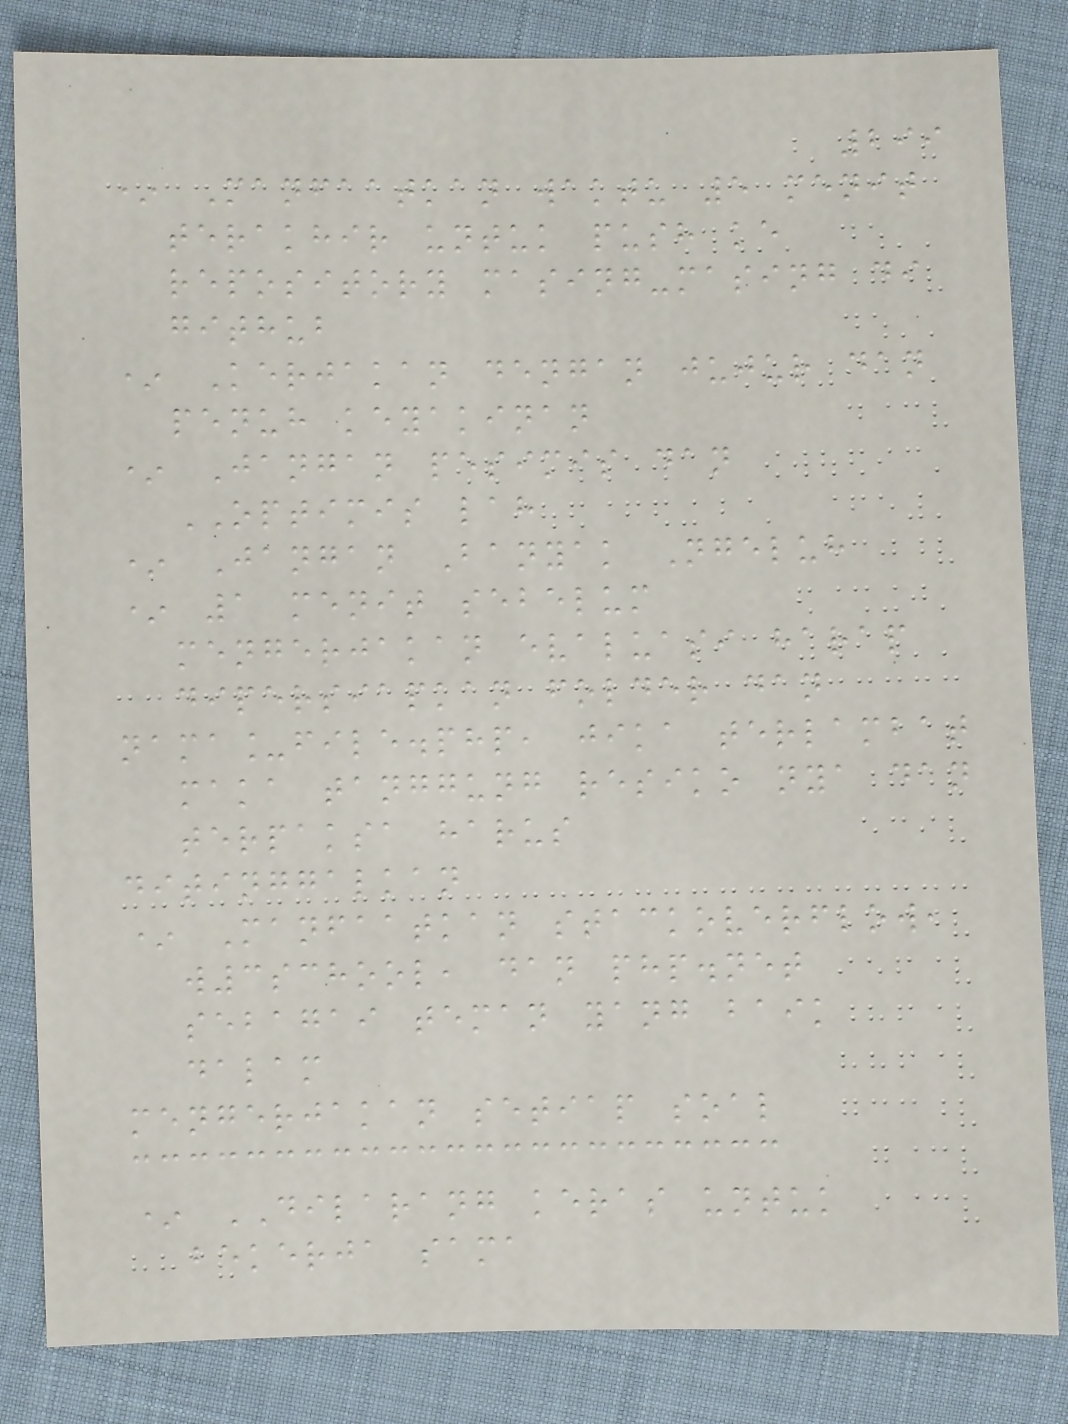299
* Manfaatkan waktu 5 menit
terakhir untuk push ke
repository masing-masing di
github
* Kerjakan dengan jujur dan
penuh keyakinan
* Jangan pesimis dan
OPTIMIS lah
* Jangan Banyak Ngeluh
* 1 menit sebelum
mengerjakan evaluasi harap
dipersiapkan folder dan
nama_file.php, jika terlambat
maka tanggung resiko nya dan
terpaksa harus
ditinggalkan
* Manfaatkan stackoverflow,
w3school, dan php.net
sebagai teman yang baik
dalam
mengerjakan setiap soal
* DILARANG keras untuk
bekerja sama
